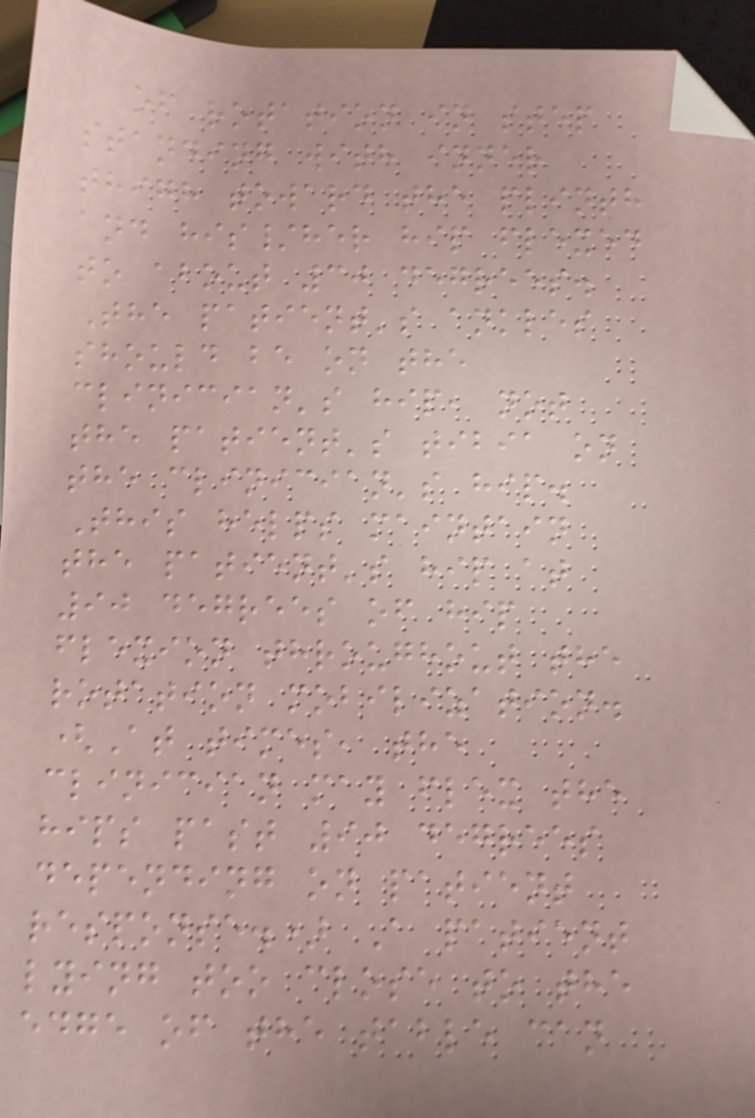of rotation in step
standing with inner
thigh toward the plinth
and his/her hip flexed
to about 30 degrees.
The patient's ankles
should be on the
clinician's hip, not
the patient's tibia on
the clinician's hip.
This helps maintain
the patient's hip at
90 degrees of hip
flexion throughout the
rotation mobilization.
(At times, the
clinician may flex the
hips past 90 degrees
depending on patient
response.) A patient
lying too close to the
edge of the table can
